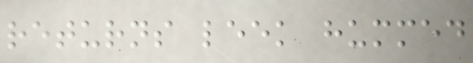returns leek hummed
